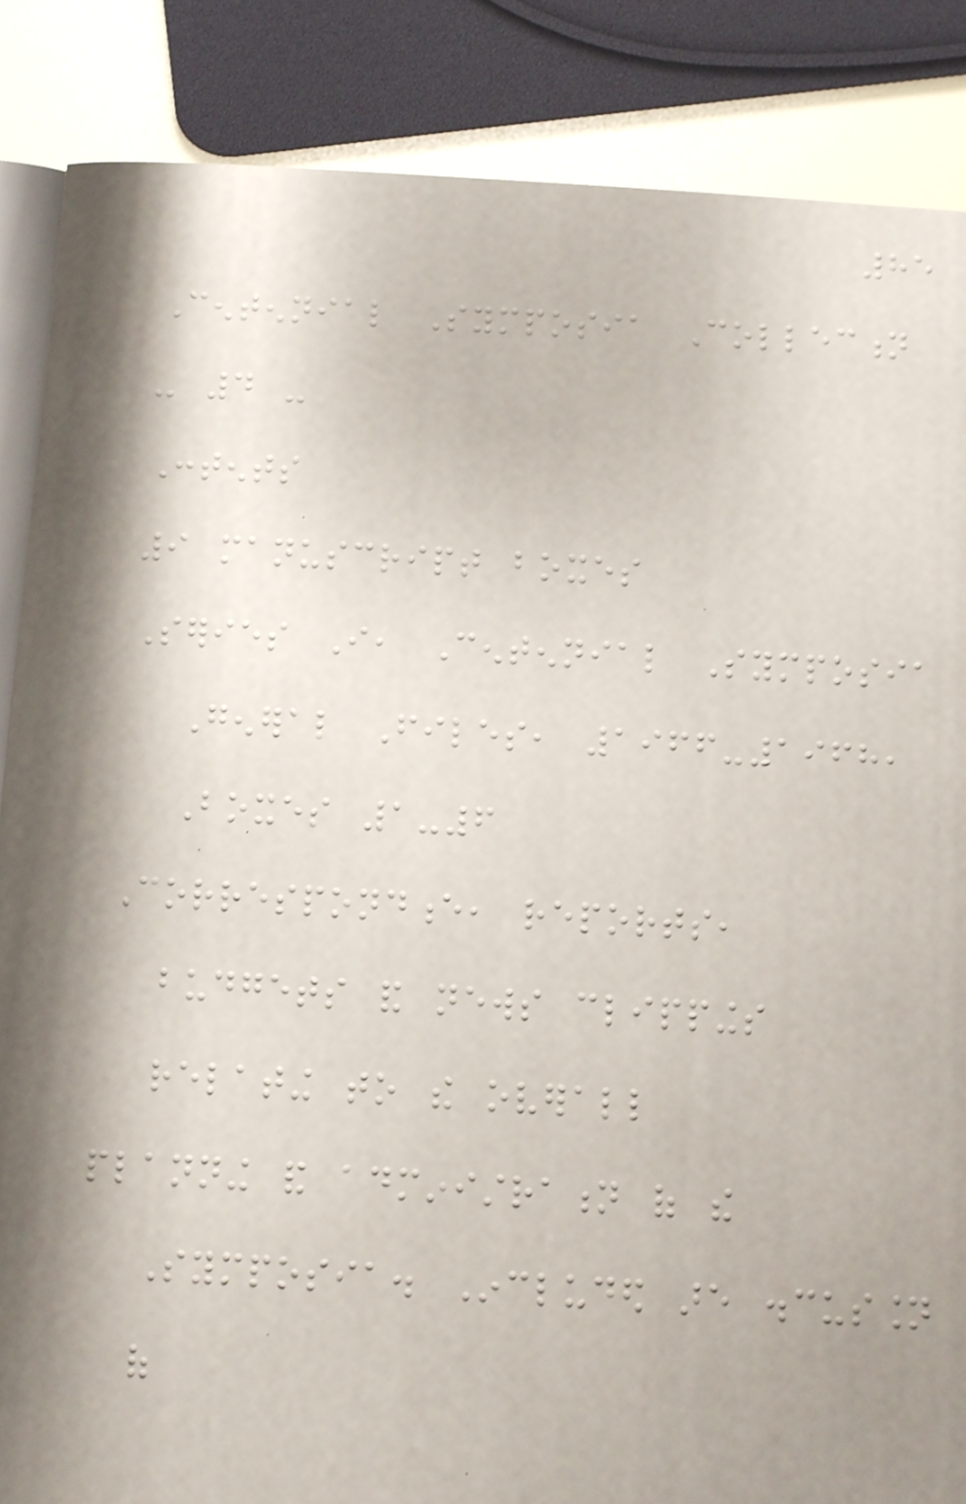85
Centennial Symposia Collection
- 4 -
Contents
9 manuscript boxes
Series I, Centennial Symposia
General Files, 1966-1968,
Boxes 1-6
Correspondence, reports,
budgets and news clippings
relating to the overall
planning and administration of the
Symposia. Included are discussion
of
